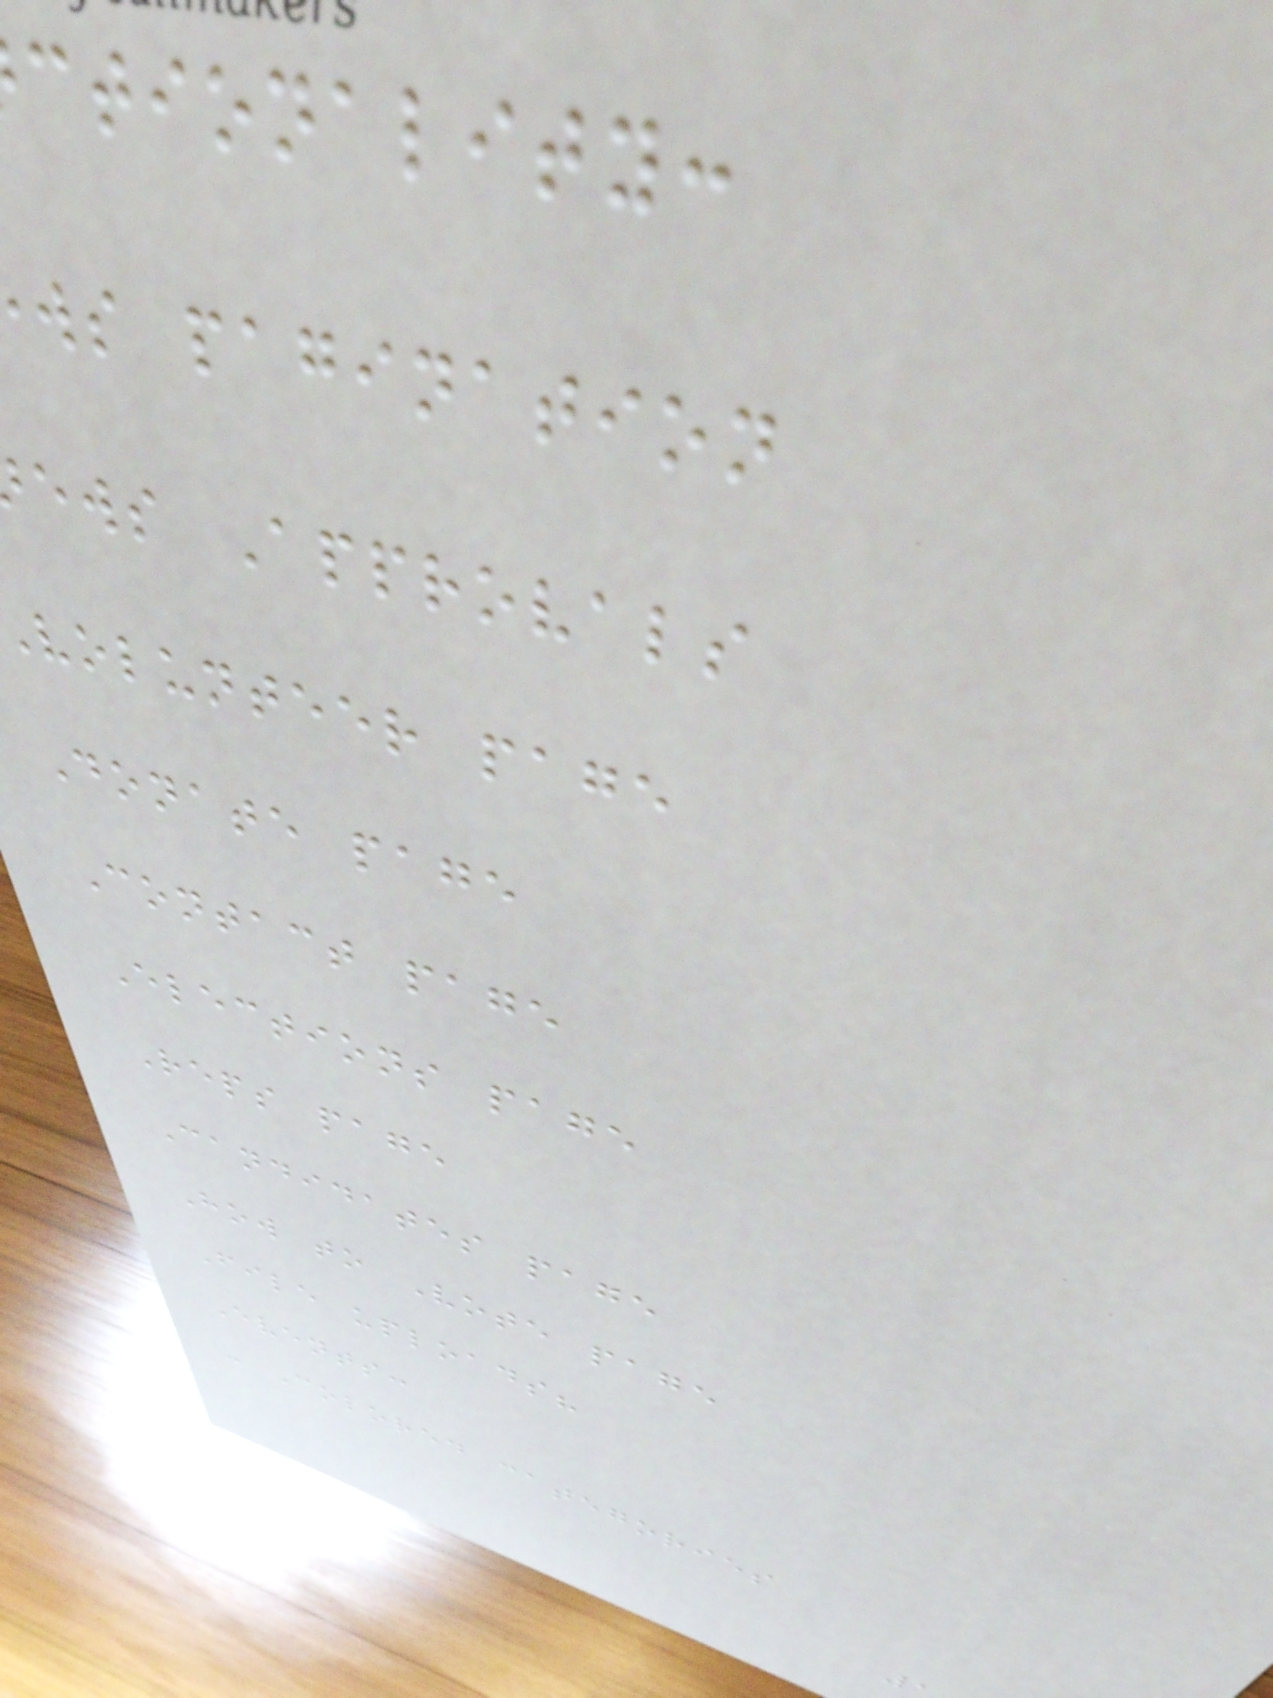ctionality:
ws pagination
ews Approvals
volunteer page
Donate page
Contact page
Elections page
Reps page
Candidates page
How to Vote page
File uploads?
Events:
- Colored categories
